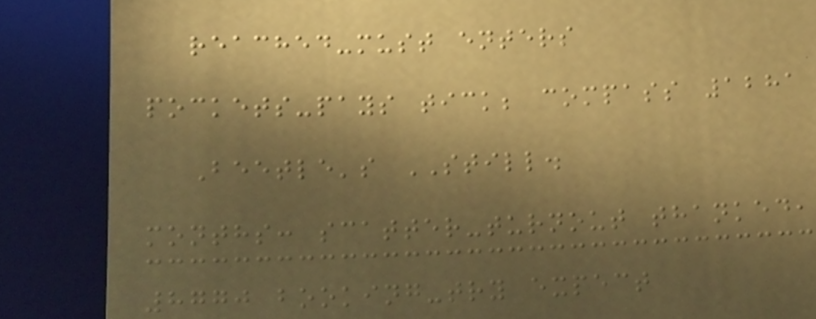reached-must enters
pockets-pays tick; compass 1281
Beetle's STILL.
months: scatter-turnout thanked,
8770 booking-try expect
